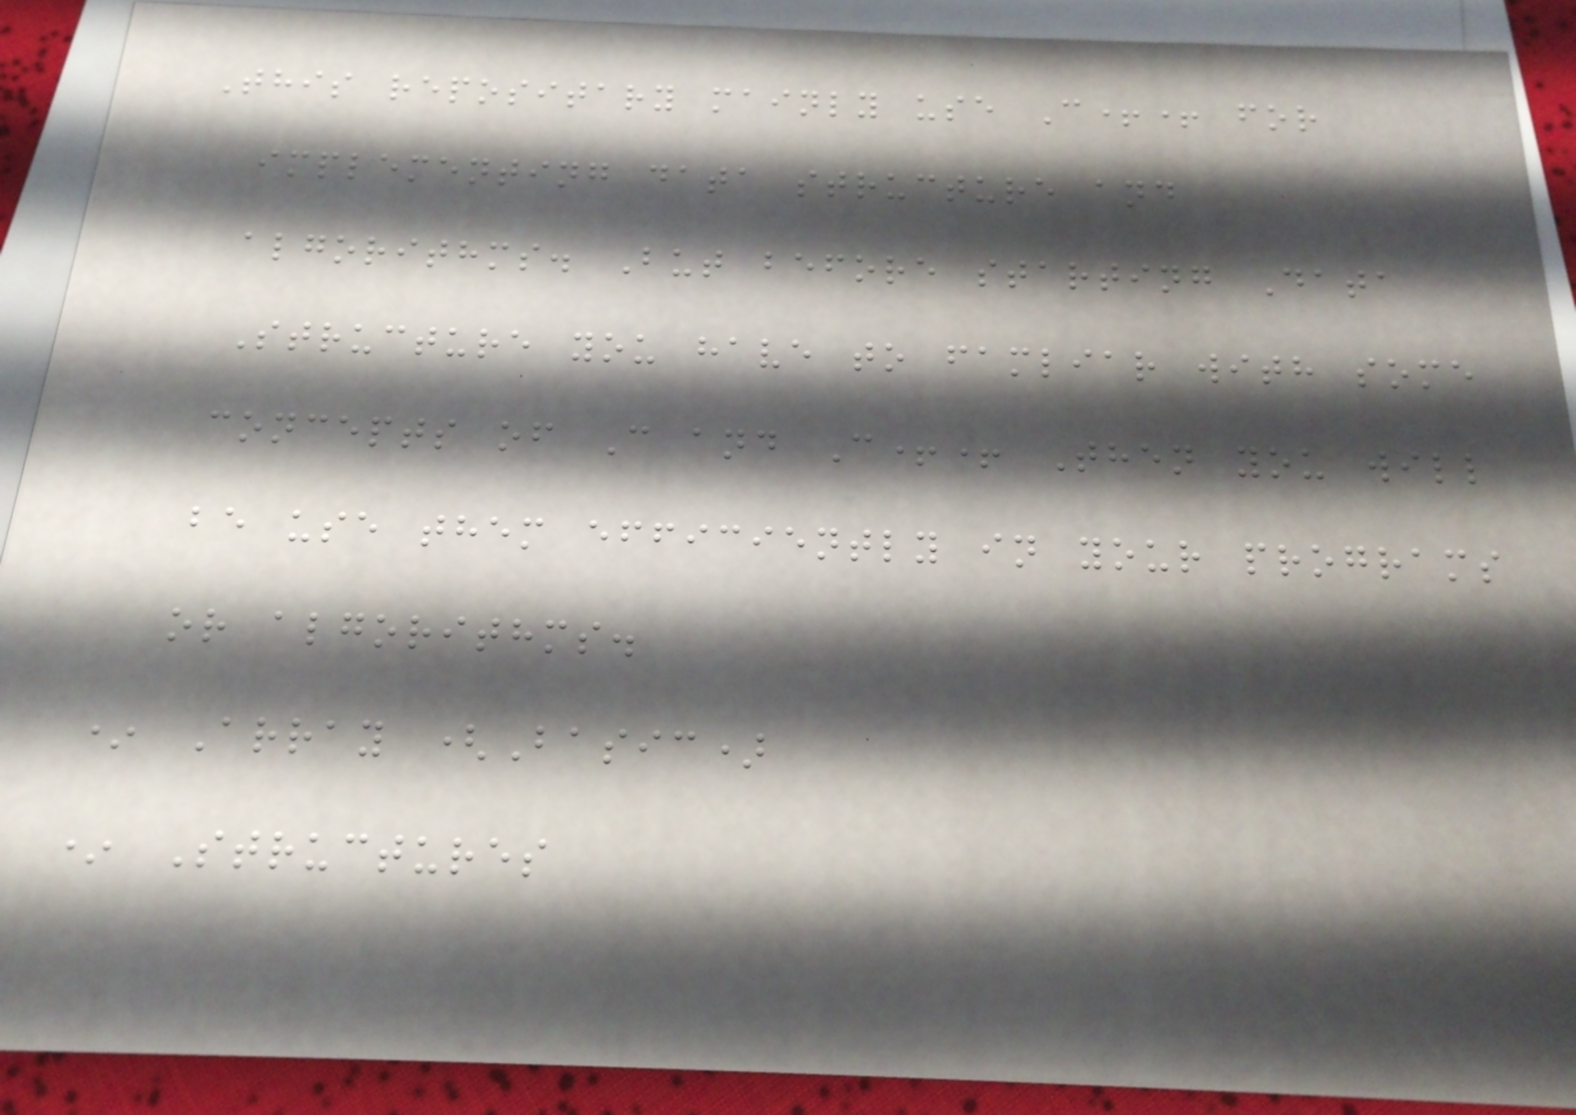This repositary mainly use C++ for
implementing data structure and
algorithms. But before starting Data
Structure you have to famliar with some
concepts of C and C++ Then you will
be use them efficiently in your programs
or algorithms.
* Array (Basic)
* Structures
